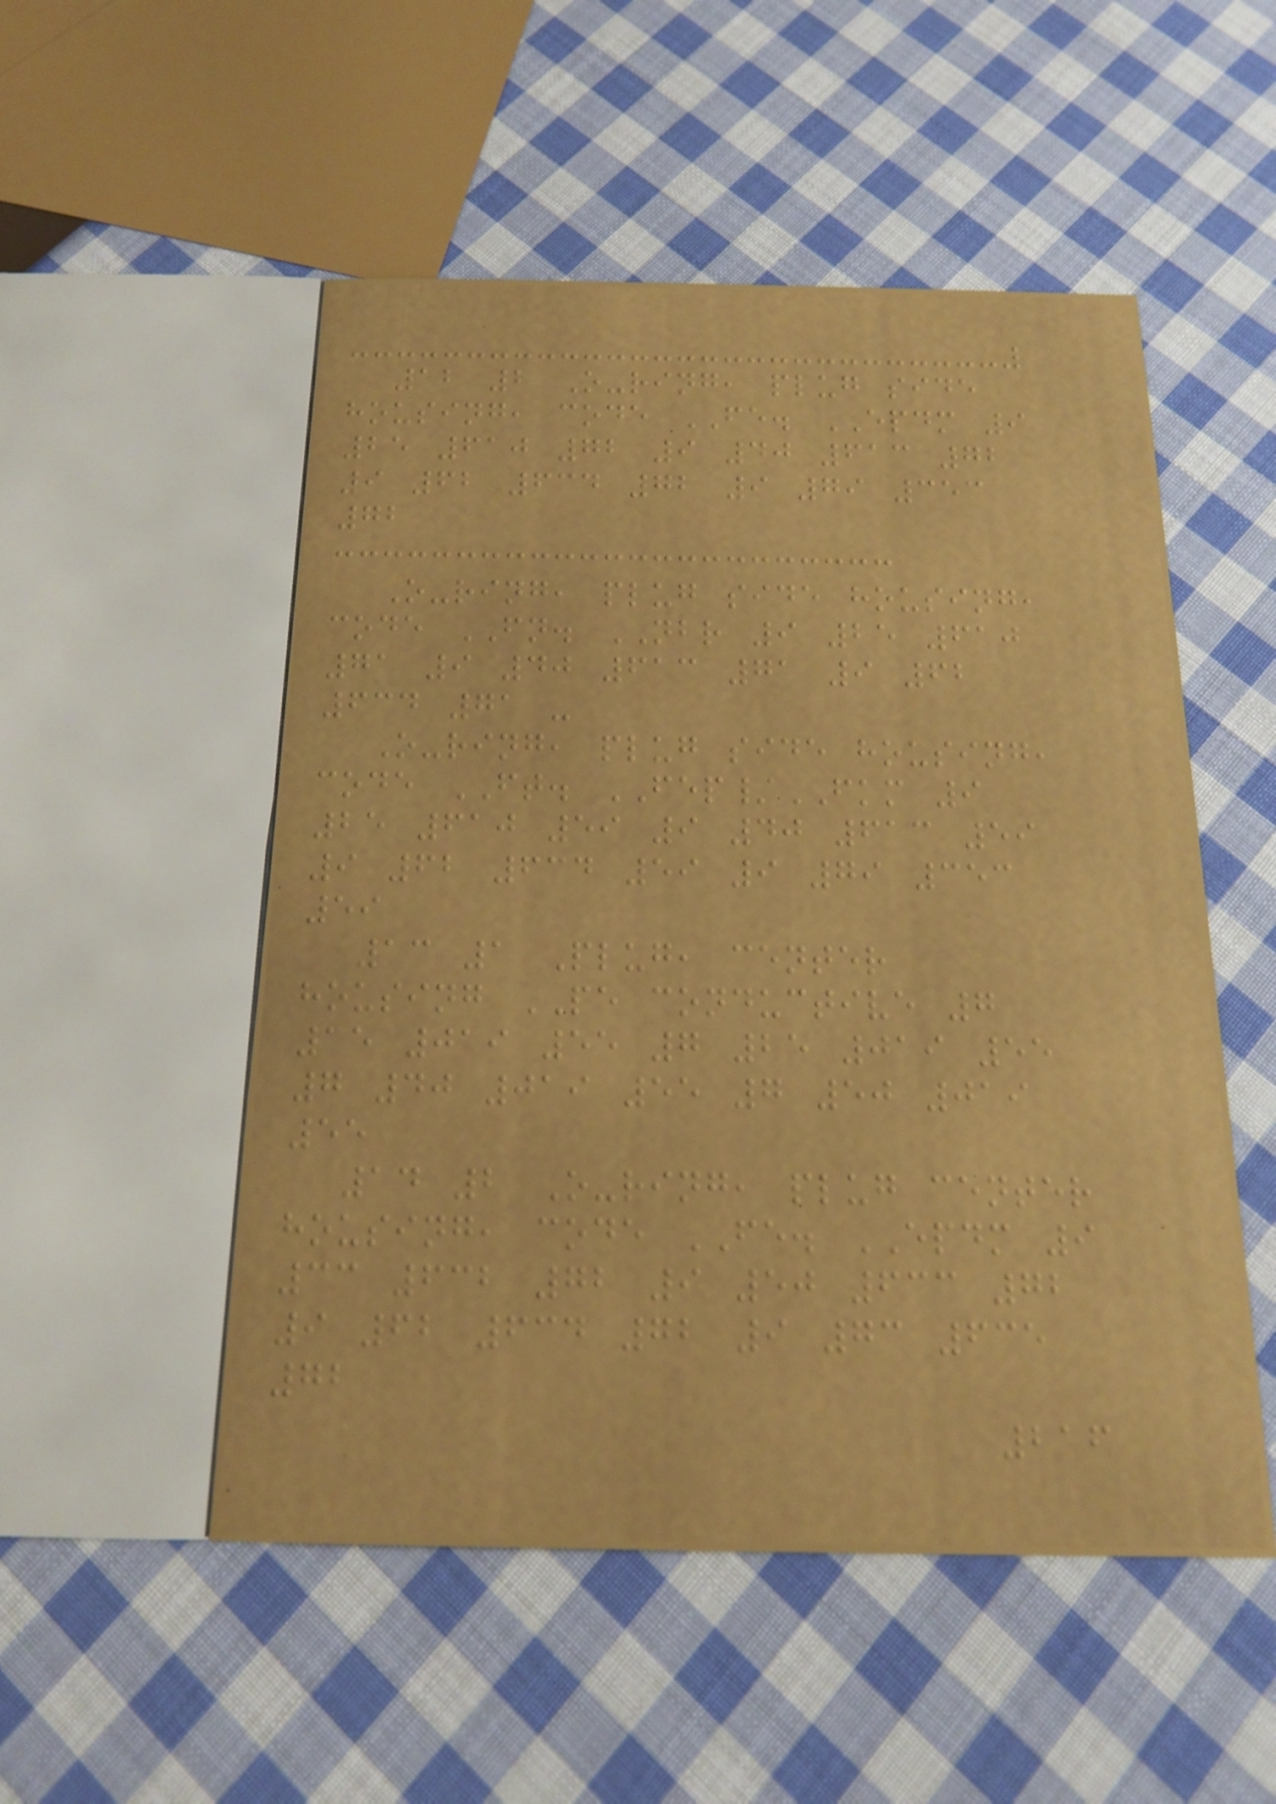12 2 O-ring, plug side
housing, code FE. EPDM 9
25 610 72 9 40 613 72
9 62 634 72 9 79 353
72
O-ring, plug side housing,
code FN. NBR 9 25 610
71 9 40 613 71 9 62
634 71 -
O-ring, plug side housing,
code FT. FEP/FKM 9
25 610 59 9 40 613 59
9 62 634 59 9 79 353
59
13 1 Plug, center
housing PE conductive 7
15 019 55 7 25 019 55
7 40 019 55 7 50 019
55
14 2 O-ring, plug center
housing, code FE. EPDM 9
33 632 72 9 50 633 72
9 62 634 72 9 73 635
72
216
